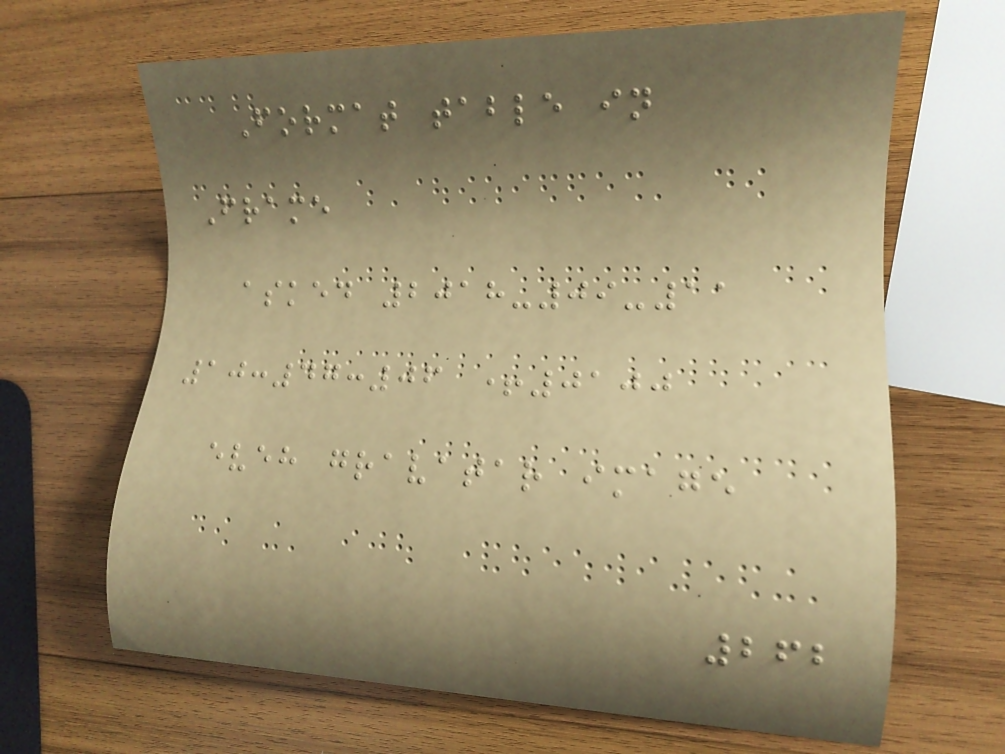Format table in
Frame
asked 2018-09-11
10:47:06 +0100
eveh gravatar image
262
